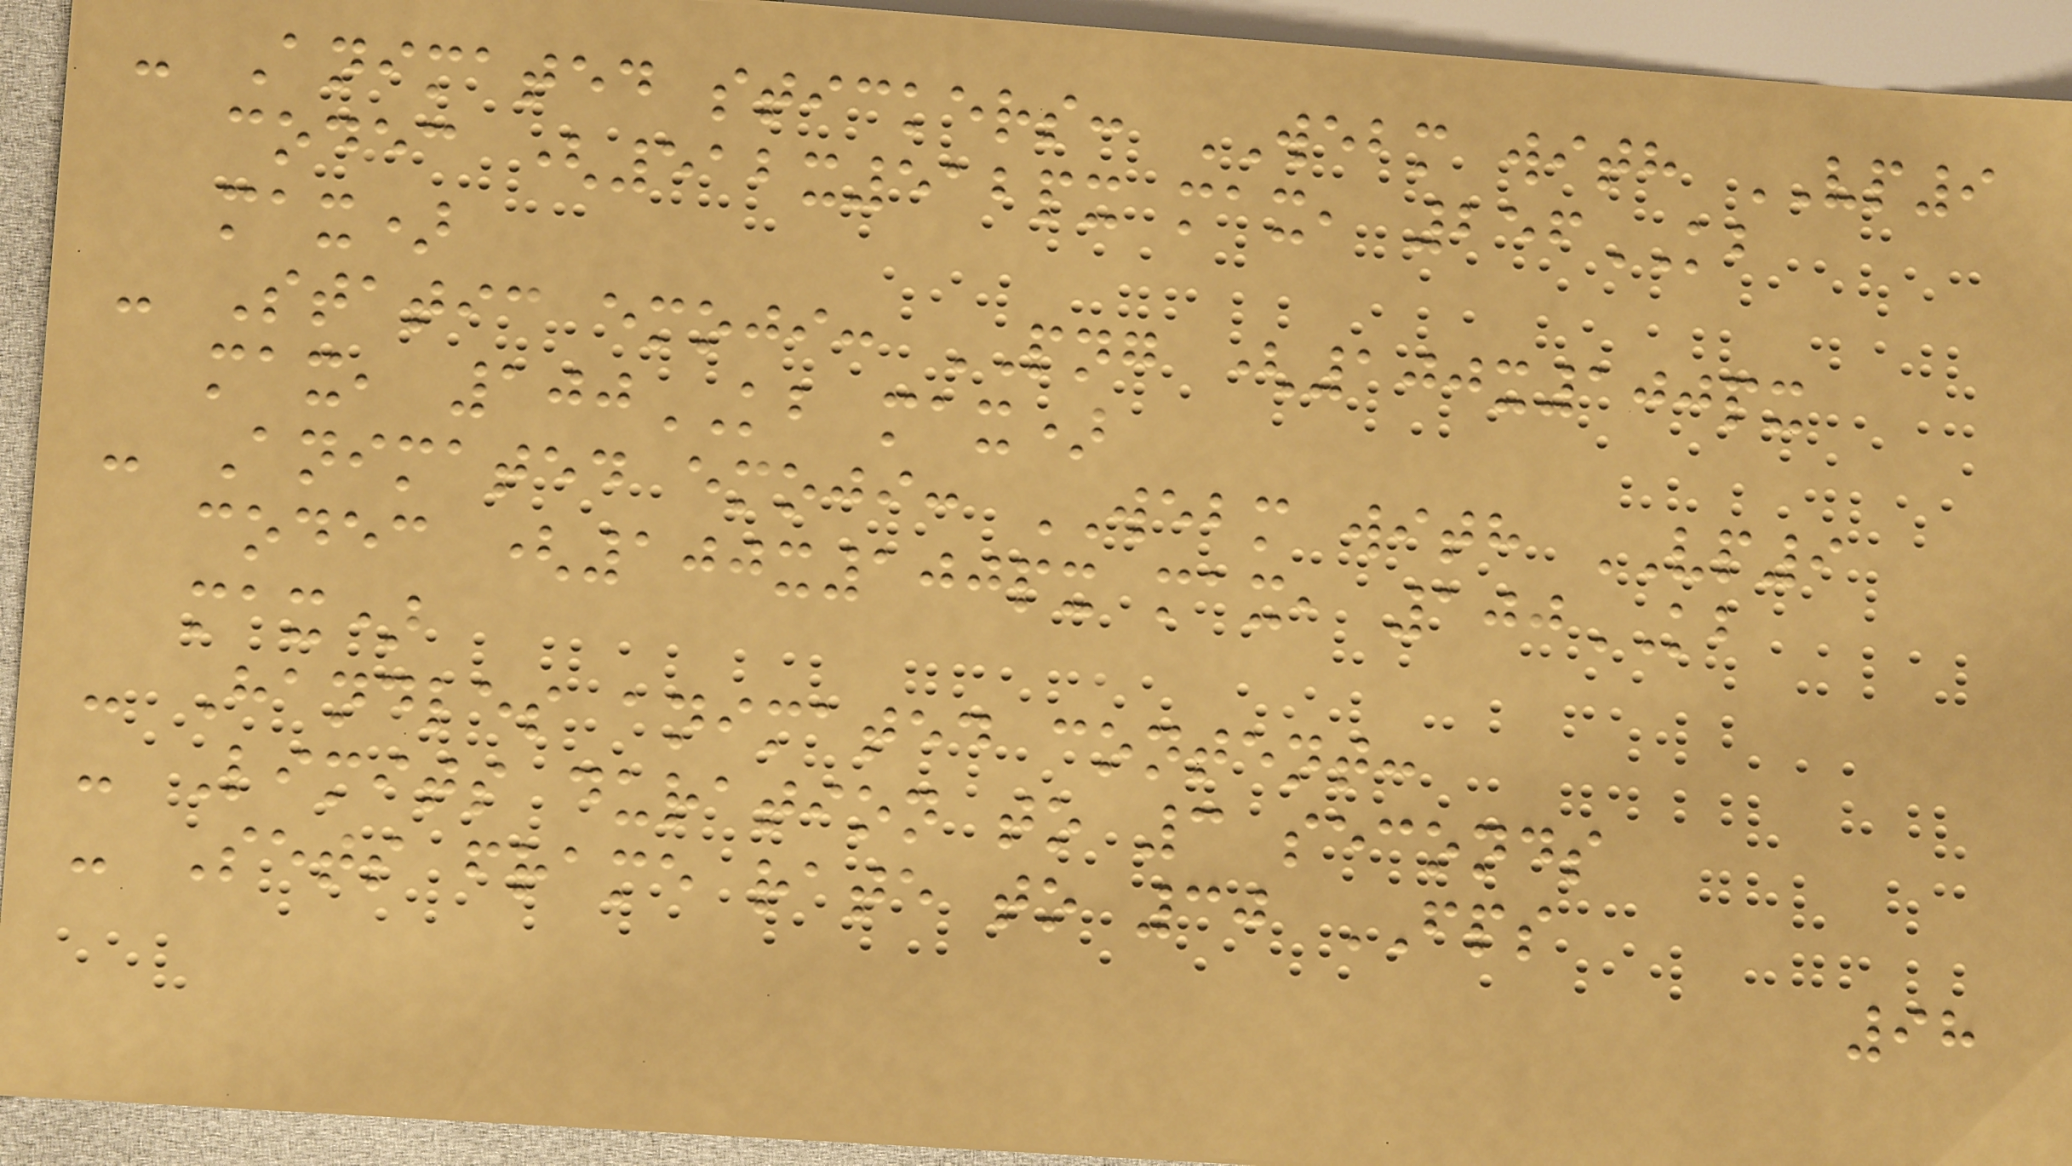- Animated stickers: WEBM with VP9
codec (512x512px max, 256KB
max)
- Static emoji: PNG (100x100px
max, 100KB max)
- Animated emoji: WEBM with VP9
codec (100x100px max, 100KB
max)
- Handles animated content:
- Limits duration to 3 seconds
- Sets frame rate to 30 FPS
98
